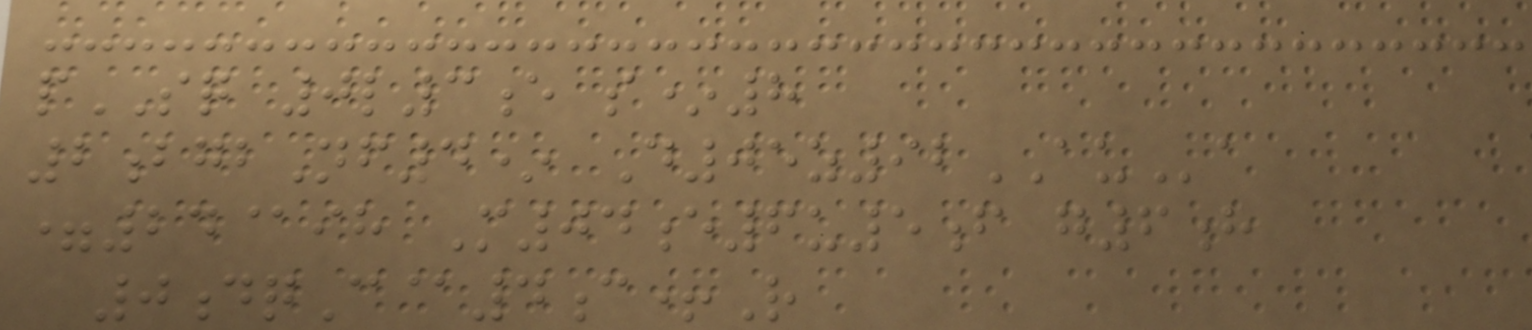pSQ 0l3e s*8
2bgbNf4* D05z92AUa
=24@ih M04e6u5f g6h
0dqC@4c+R
